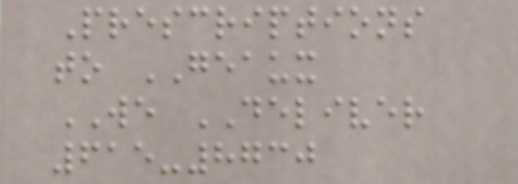Prescriptions
to GEAUX
WE DELIVER
615-8730
